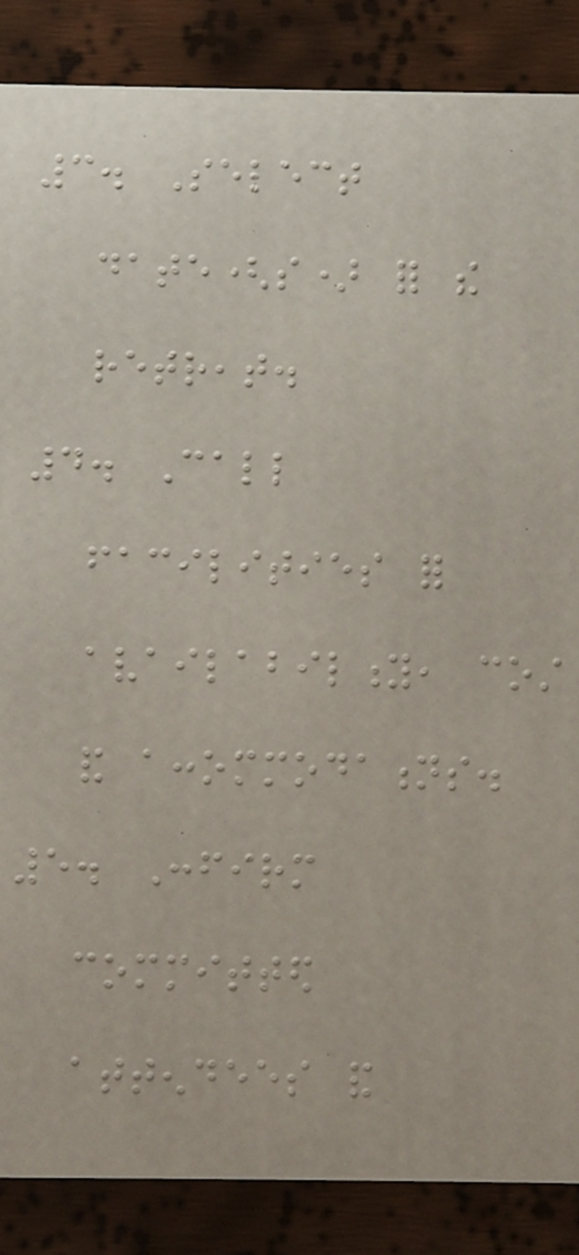3. Select
date(s) for the
retreat.
4. Call
facilities for
availability, cost
and accommodations.
5. Confirm
committed
attendees and
